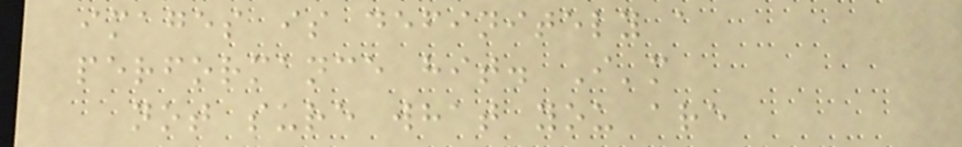images is definitely a
performance hit. I'm
not sure what you are
